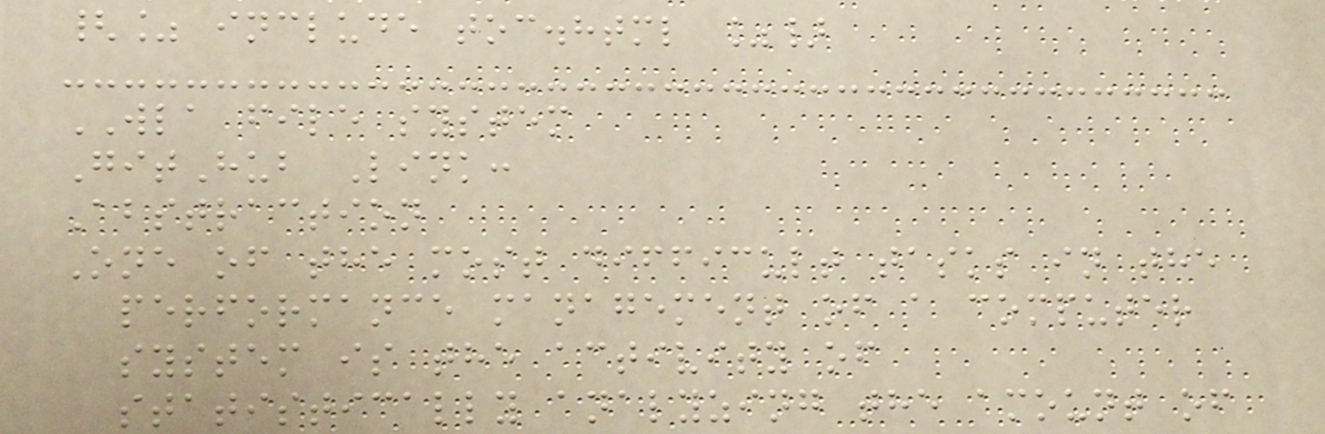{% include toc.html %}
WLA file system
GitHub Link:
Abstraction
One of the most difficult tasks in the
performance management of a computer
system is the activity of
statistically analyzing the amount of
